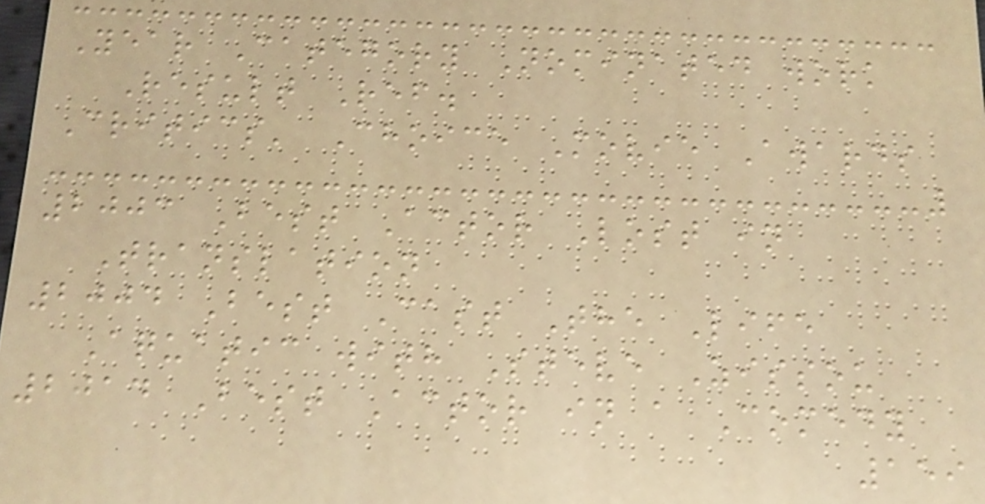Year Category Nominated work
Result Ref.
Critics' Choice Movie Awards
2003 Best Actor Lost in
Translation
2004 Best Cast The Life
Aquatic with Steve Zissou
2014 Best Actor in a Comedy
159
